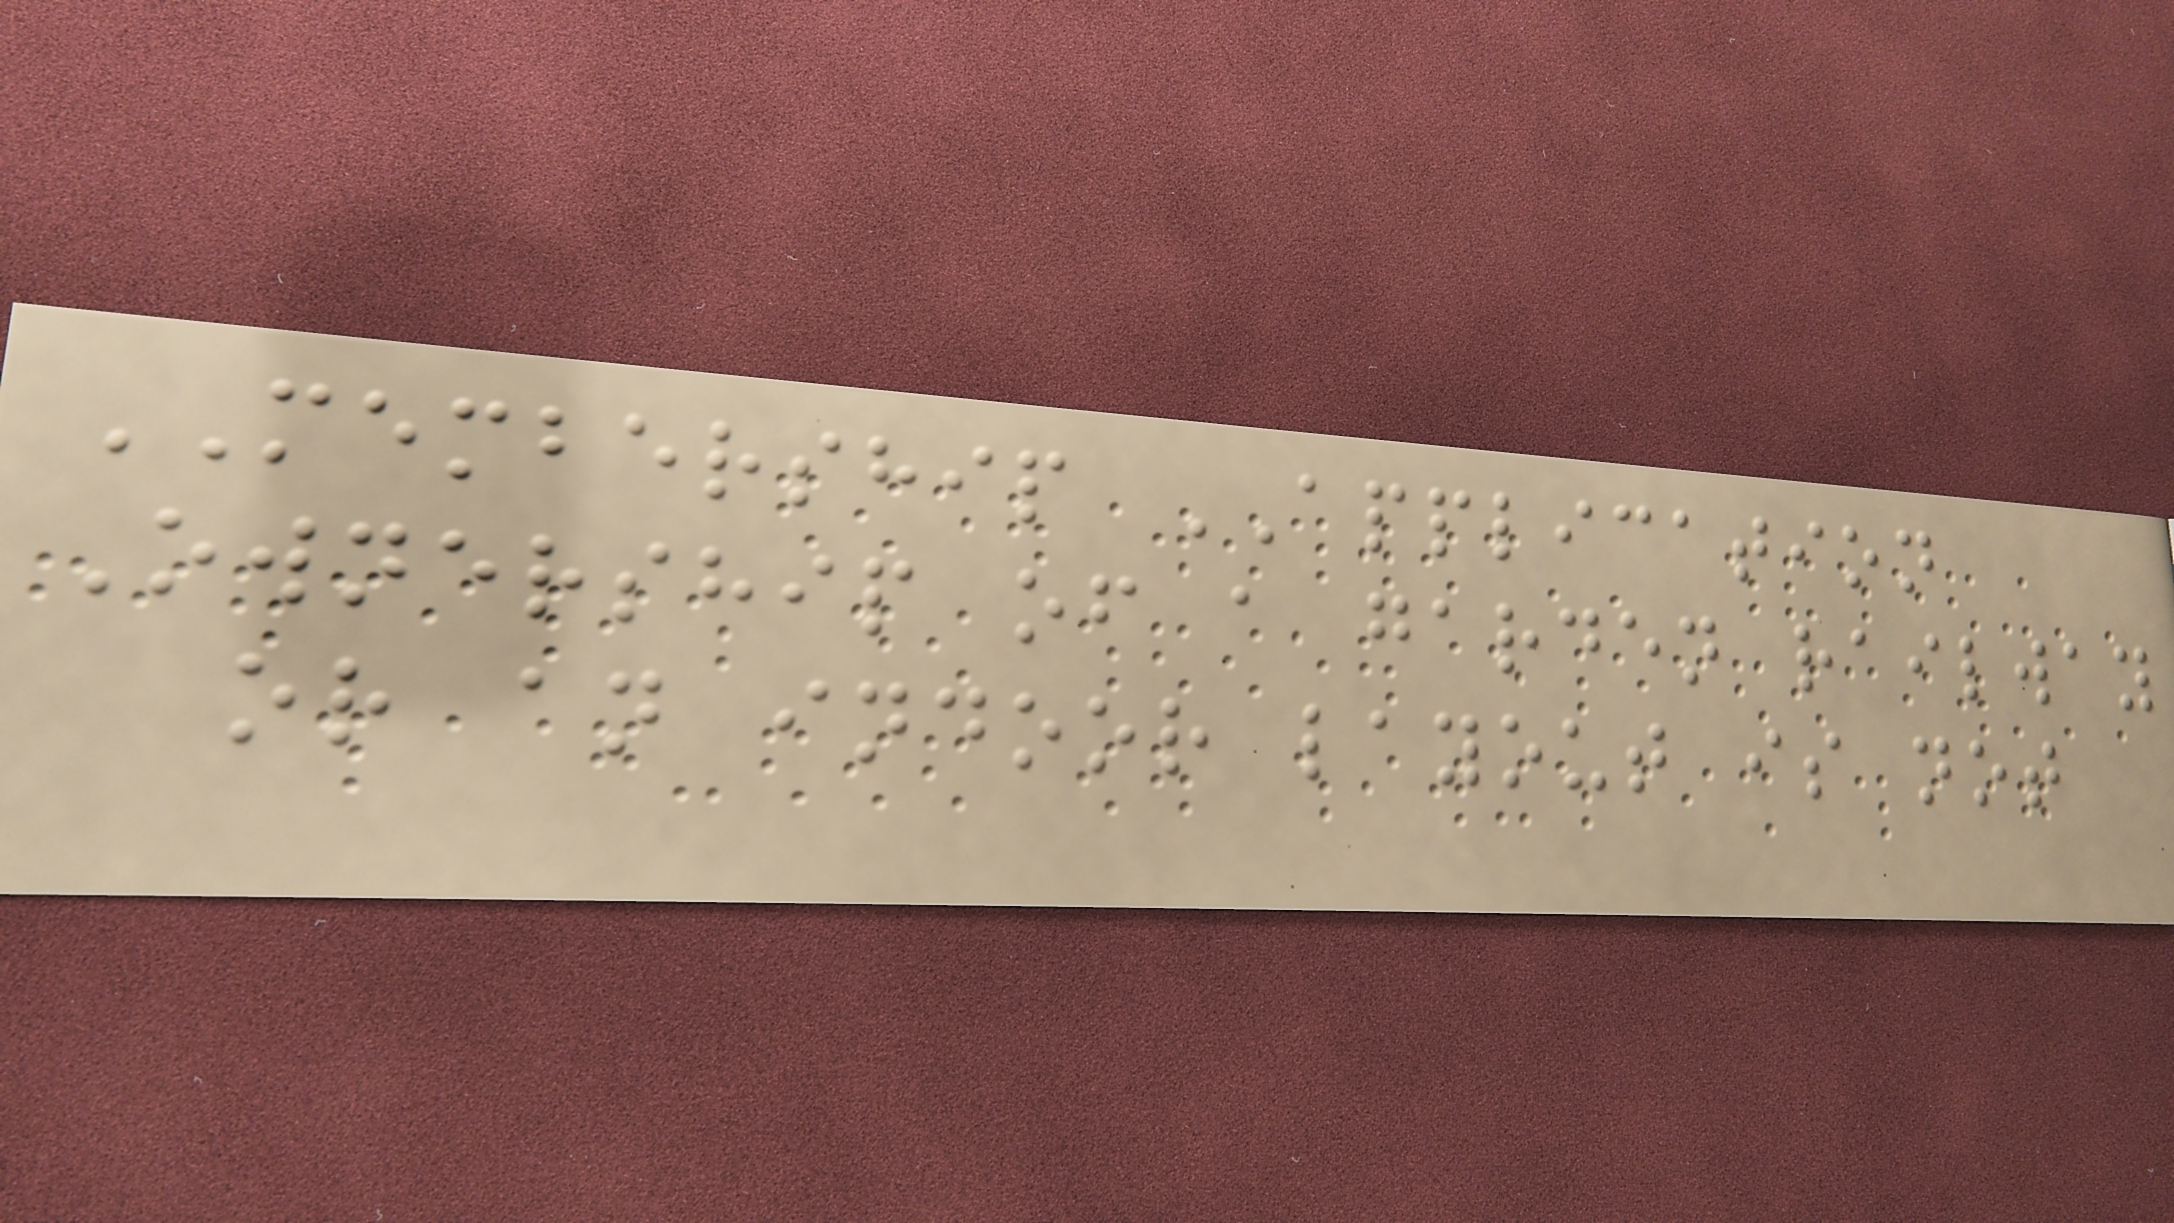MEMBERSHIP APPLICATION
Ownership of a garden railway
or an indoor layout is not
